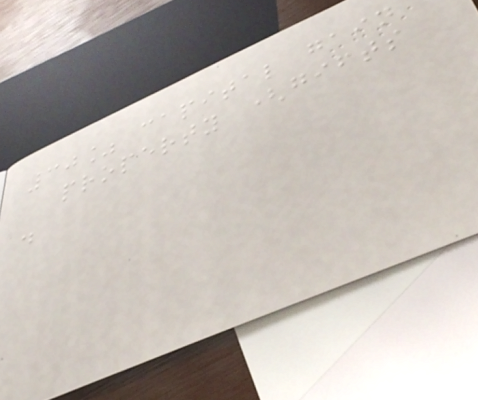30% capital gain
property (gifts
.
